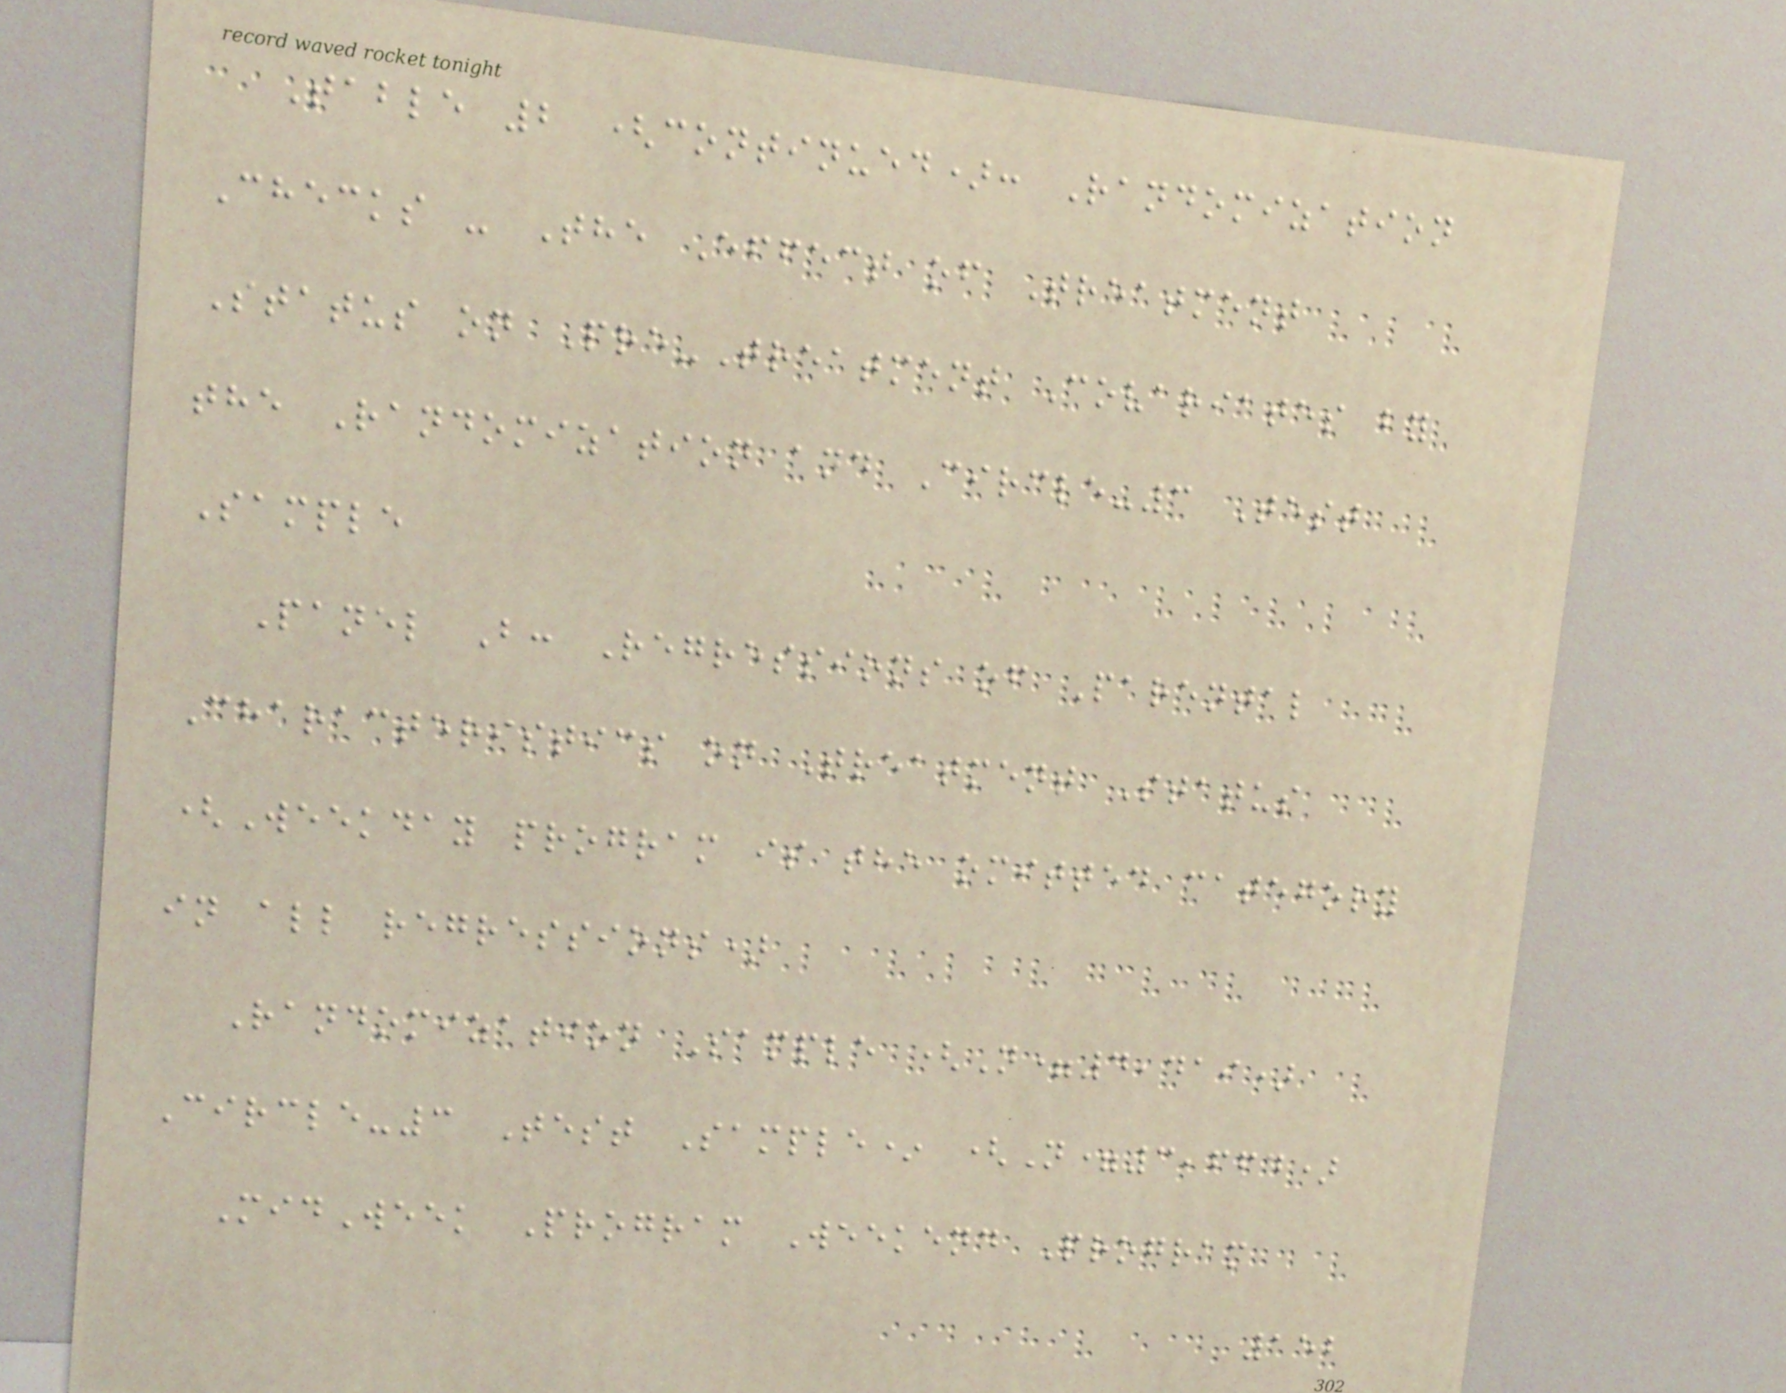Table 2 (continued): Randomization
Checks - The Effect of Treatment
Status on Pre-Treatment Covariates by
the Randomization and Circle-3 Test
Sample
Panel B: Regressions of Parental
Characteristics on Treatment Status
(Weekday program is the omitted category
in all regressions)
Randomization Sample (N=4,419)
Circle-3 Test Sample* (N=3,664)
MidWeek Program Weekend Program
152
